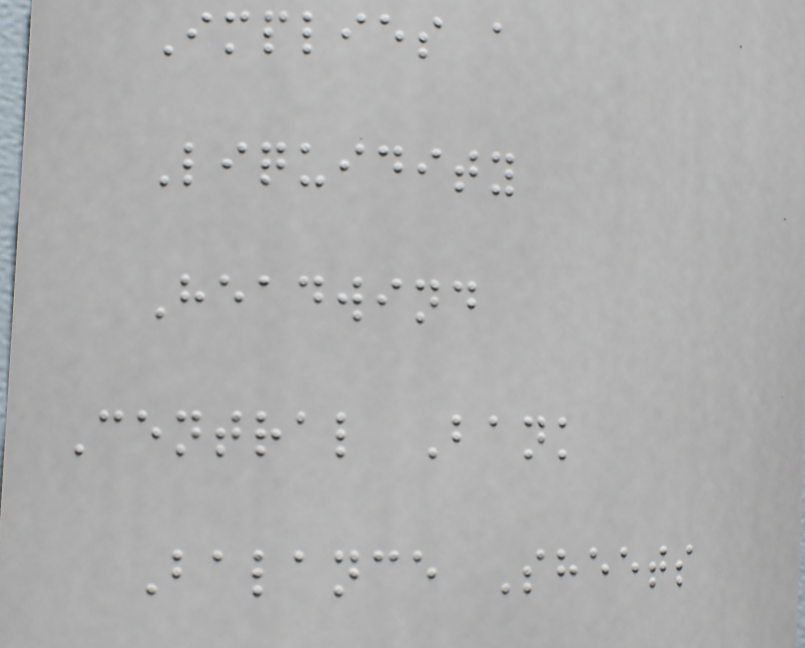Implies a
Liquidity
Headwind
Central Bank
Balance Sheets
